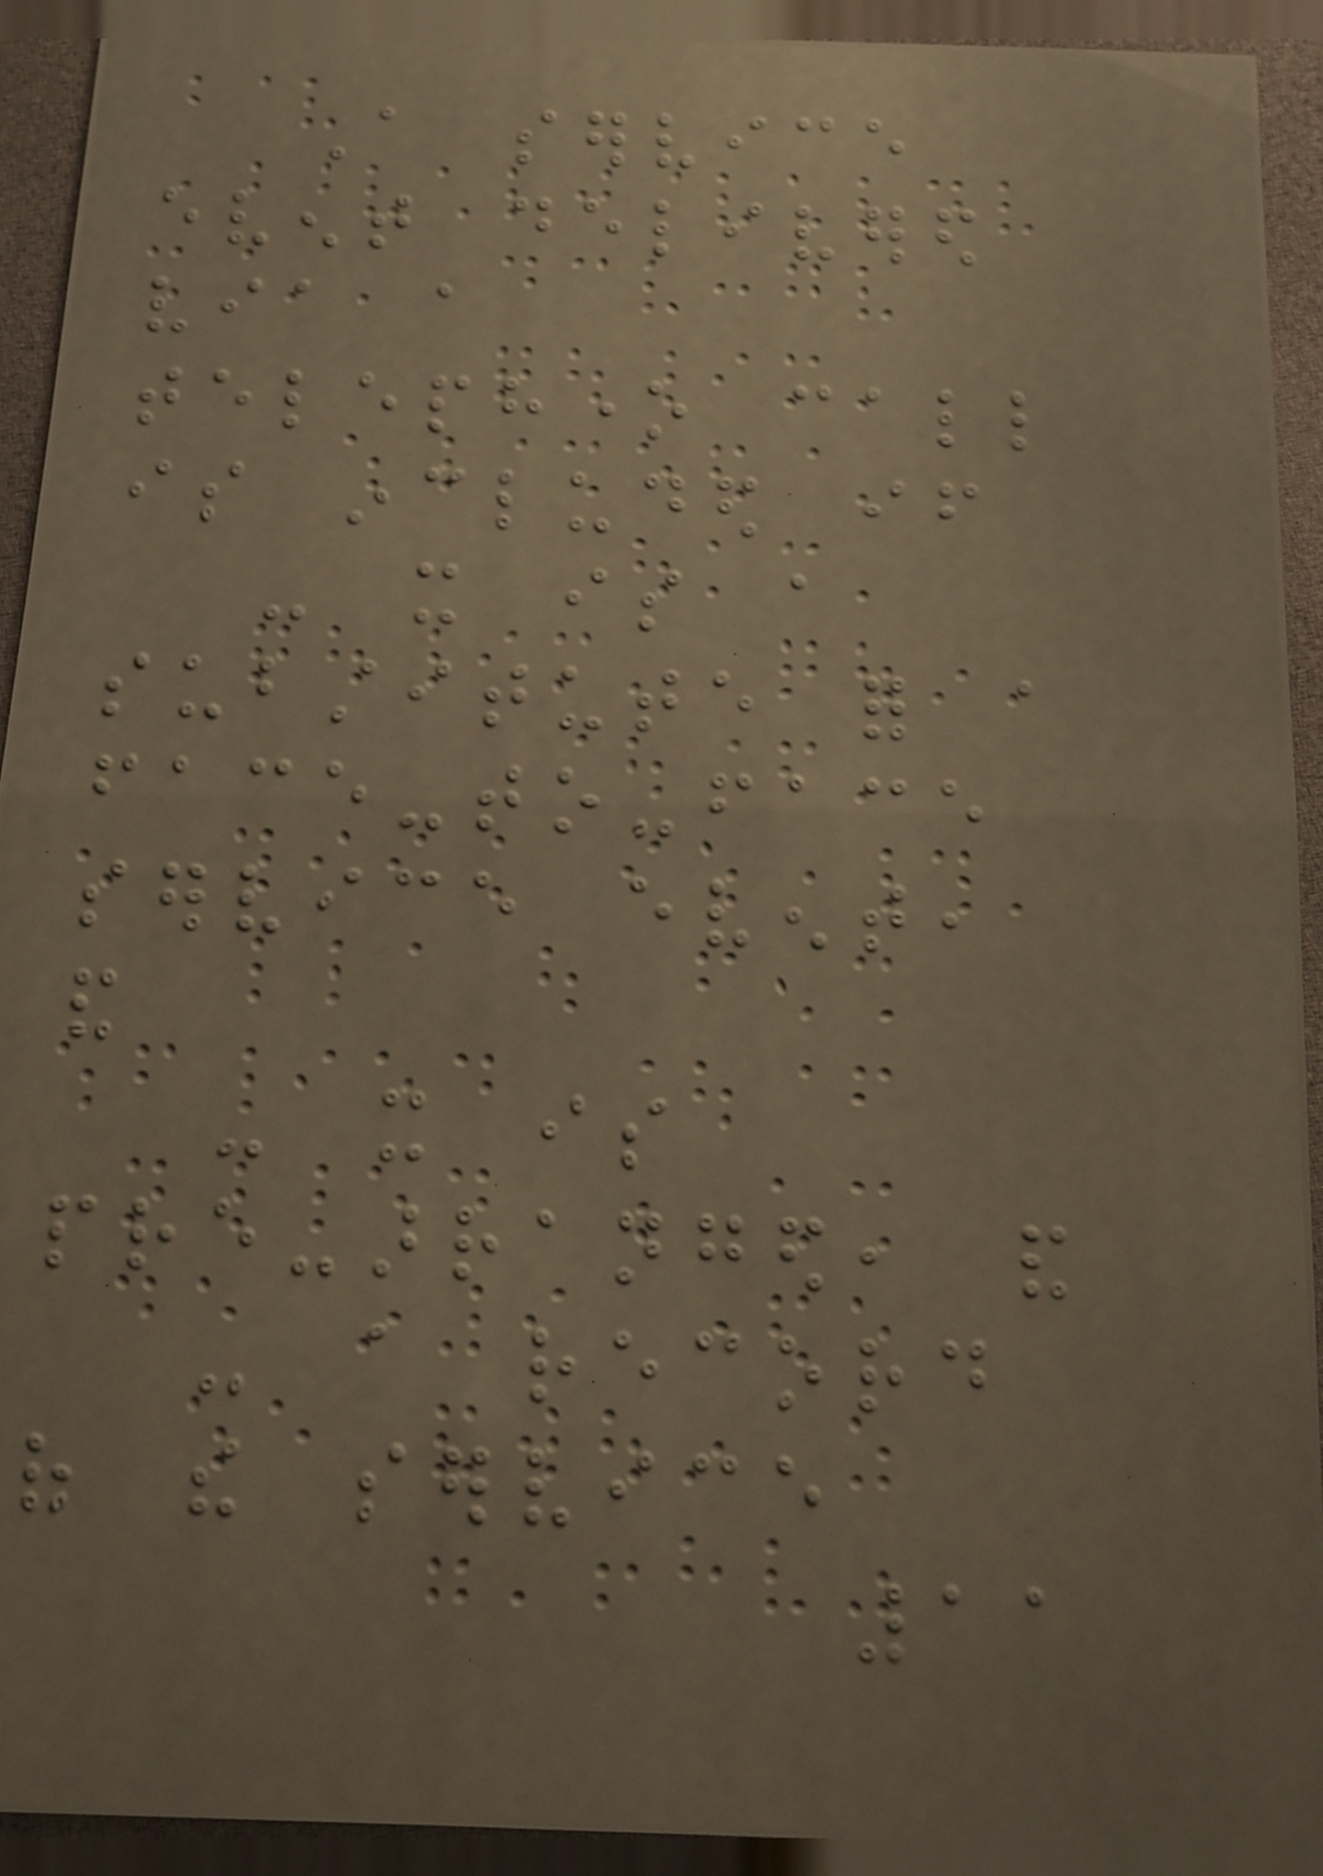A service
event delivered
via a
telephone call
is included if
- it is a
substitute for a
face-to-face
service event,
and
- it is
pre-arranged, and
- a record
of the service
11
